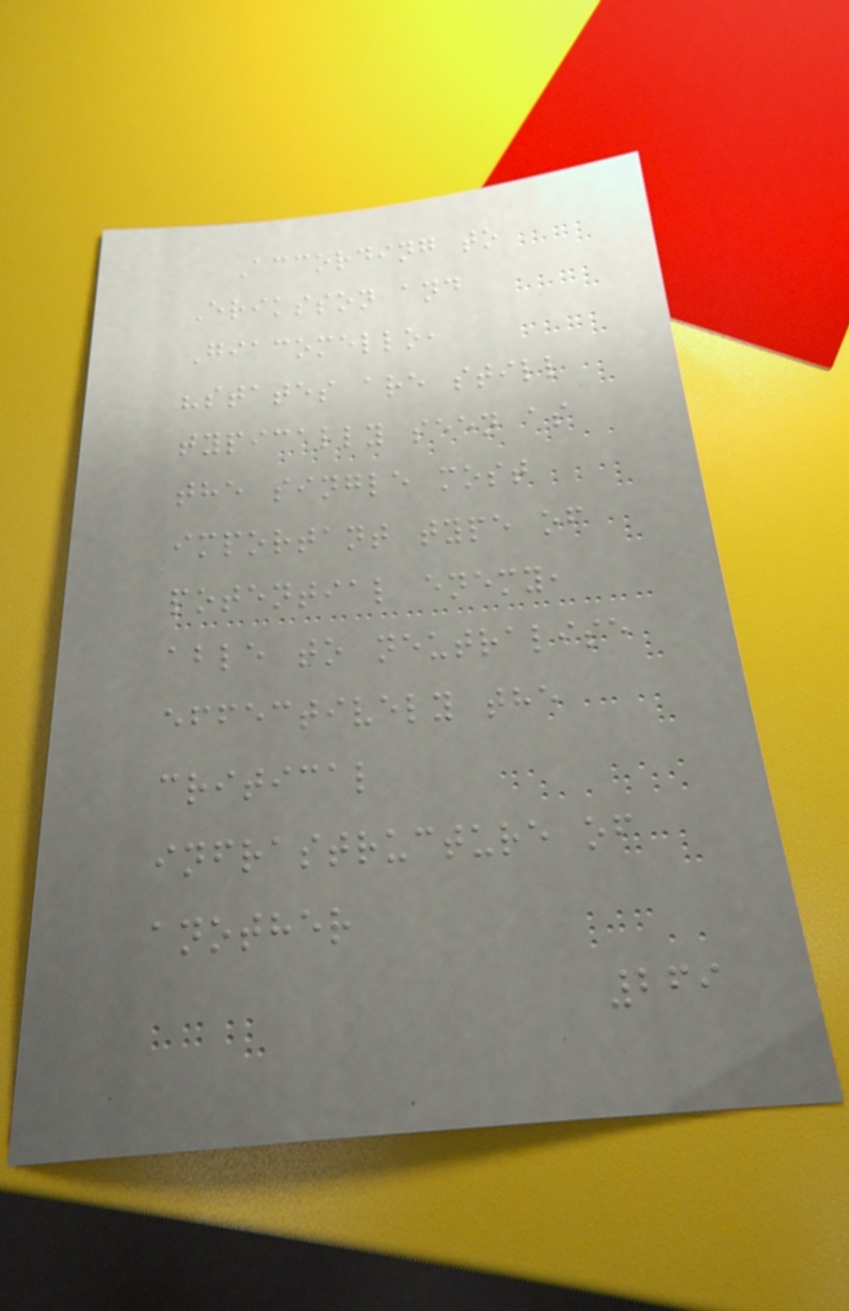According to
Eriksson and
Giacomello,
"states are still
typically seen as
the single most
important type of
potential enemy,
able to neutralise
effectively the
critical
infrastructure of
another
269
